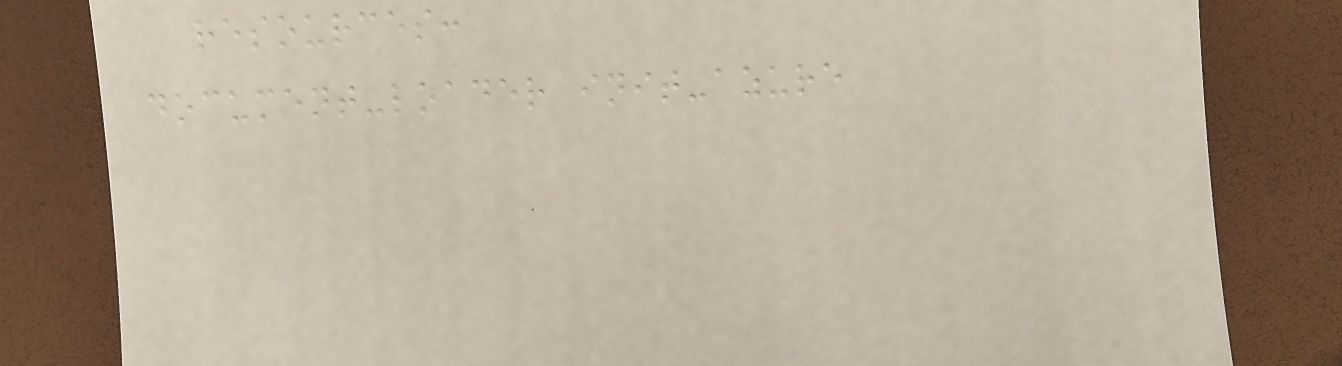resources:
document-loader init-azure
